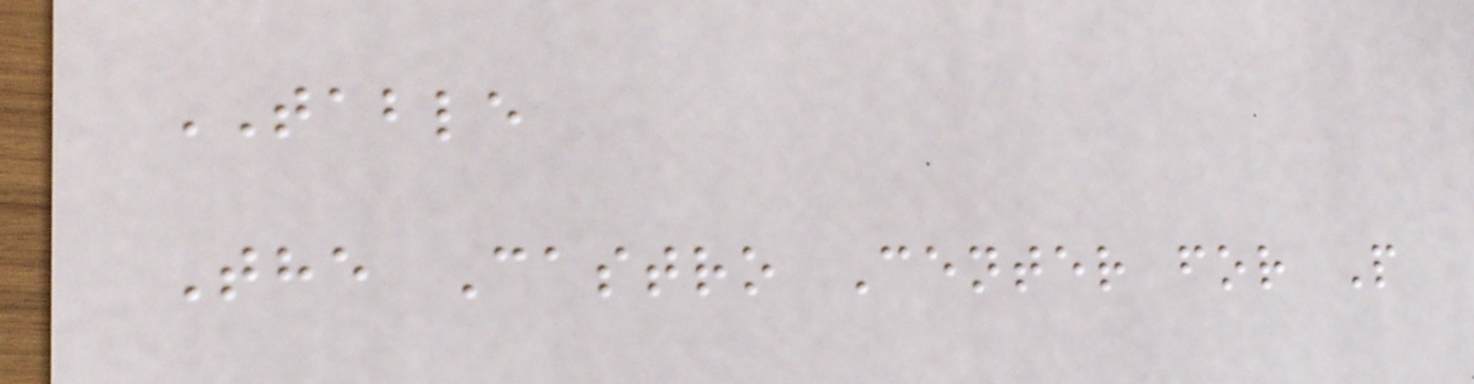TABLE
The Castro Center for P
